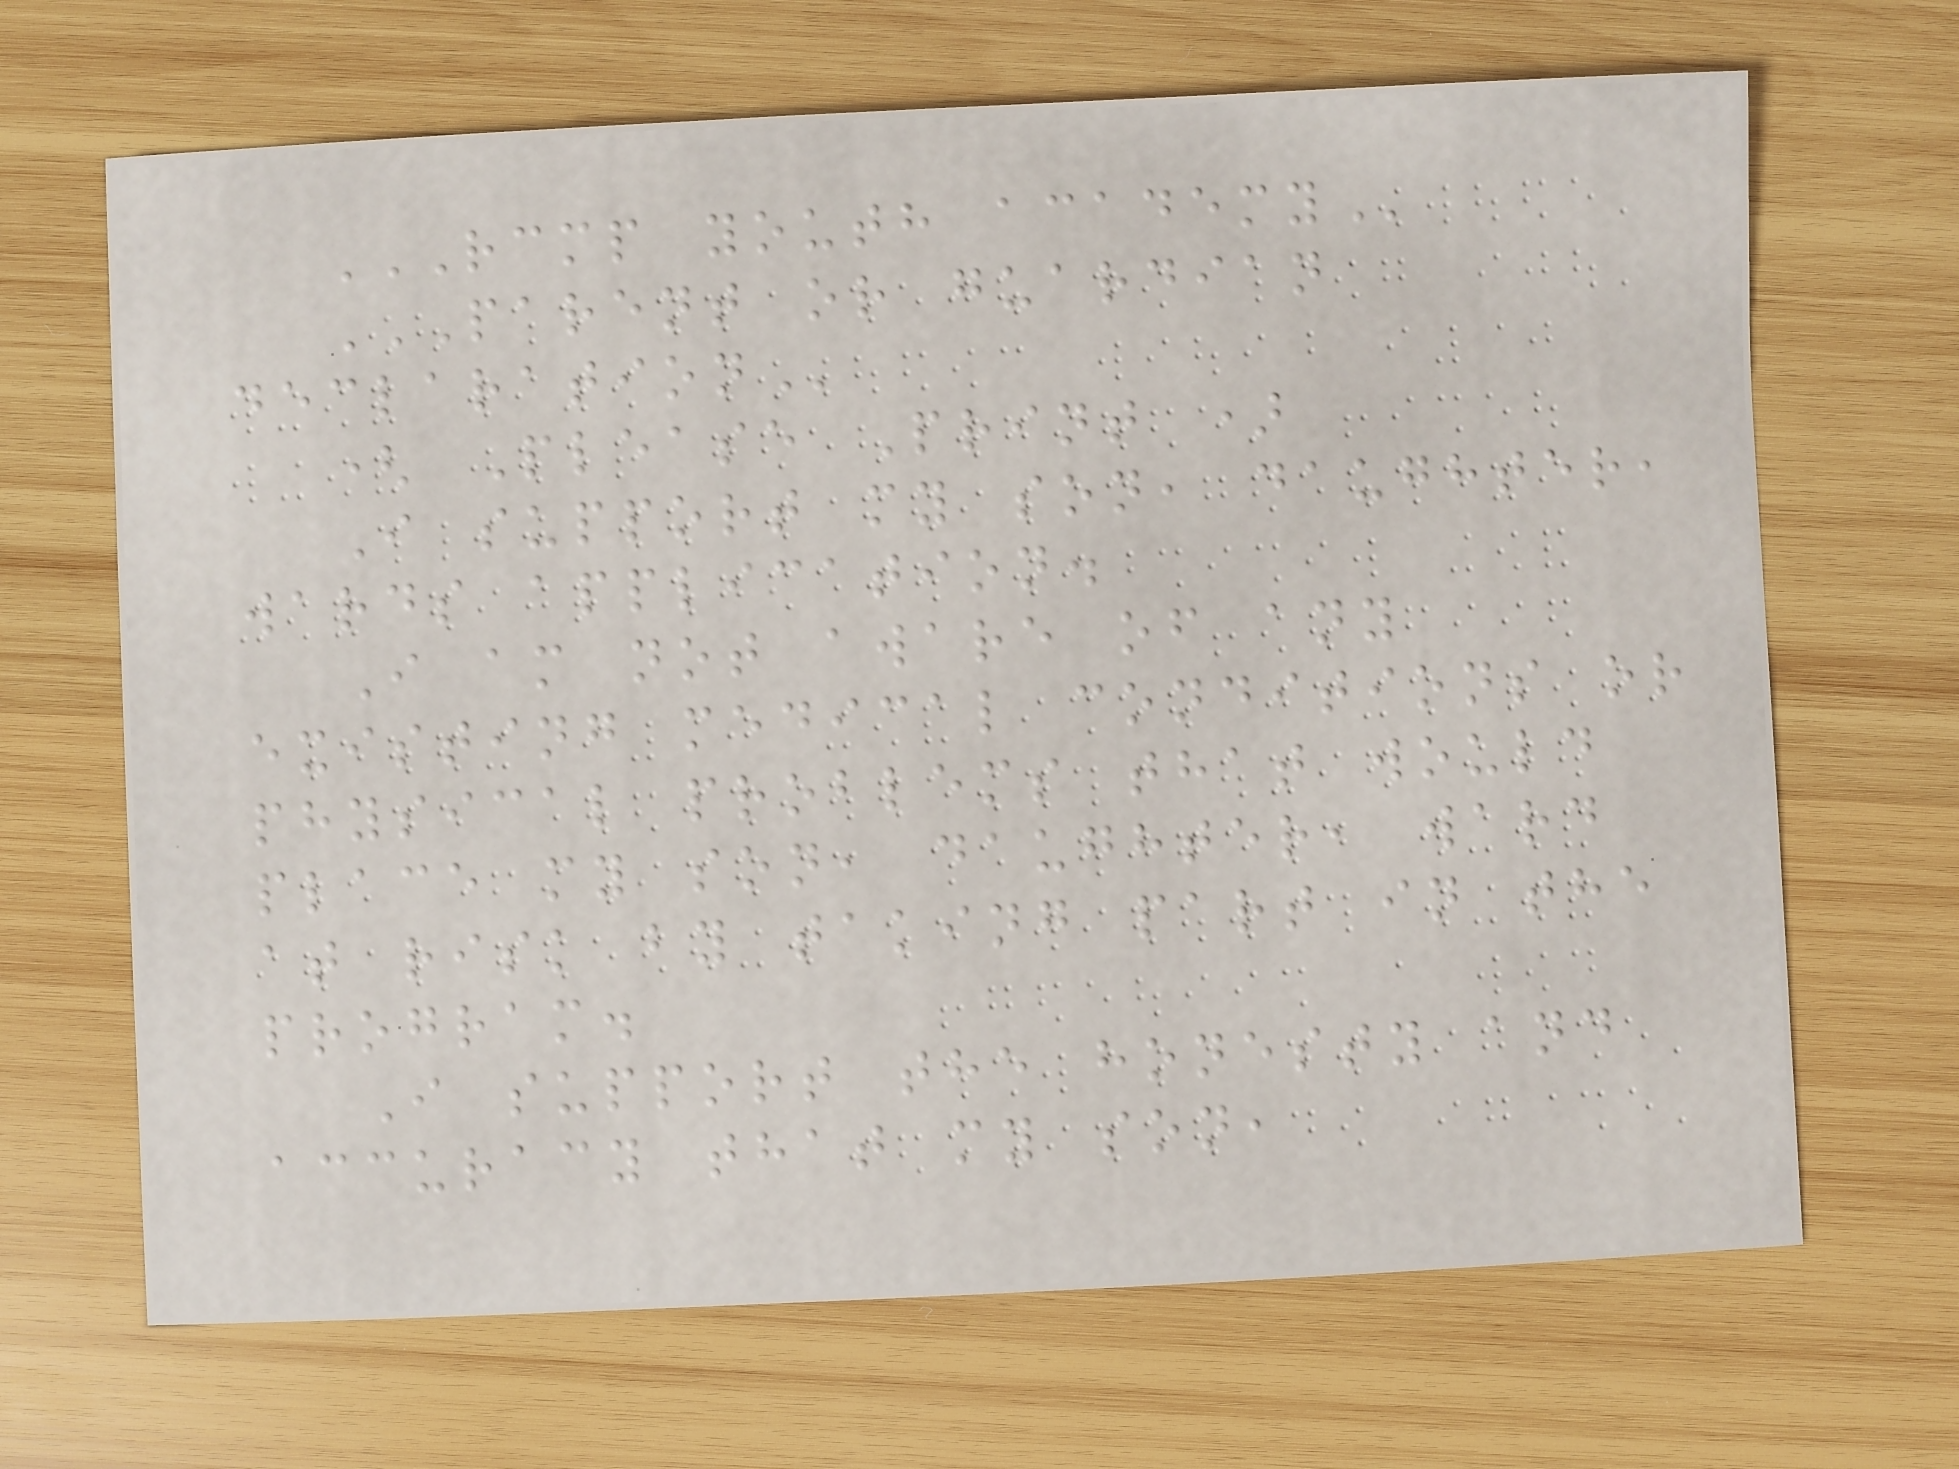RCMP YOUTH ACADEMY
PARENT OR GUARDIAN
DECLARATION
( Please Print )
I support my son, daughter,
wards application.
I am not aware of any
existing medical conditions or
physical problems that would
place my son, daughter, ward
at risk by taking part in the
program.
I support the honesty and
accuracy that my son,
